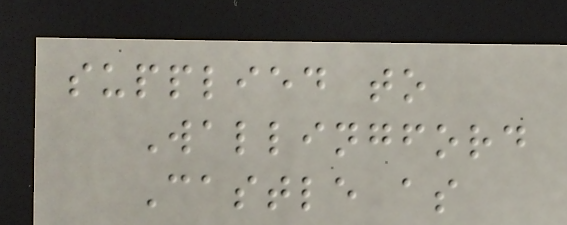supplied to
Wallingford
Castle as
